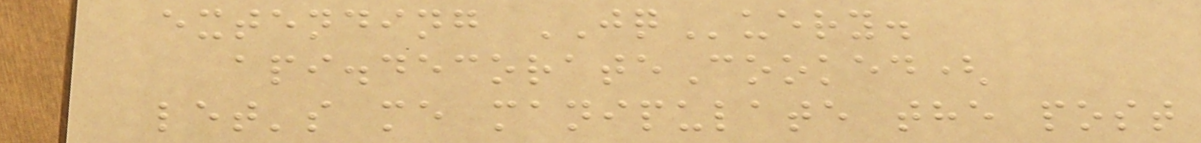extending JQuery.
api.decorateCooked(
let's me manipulate the post
